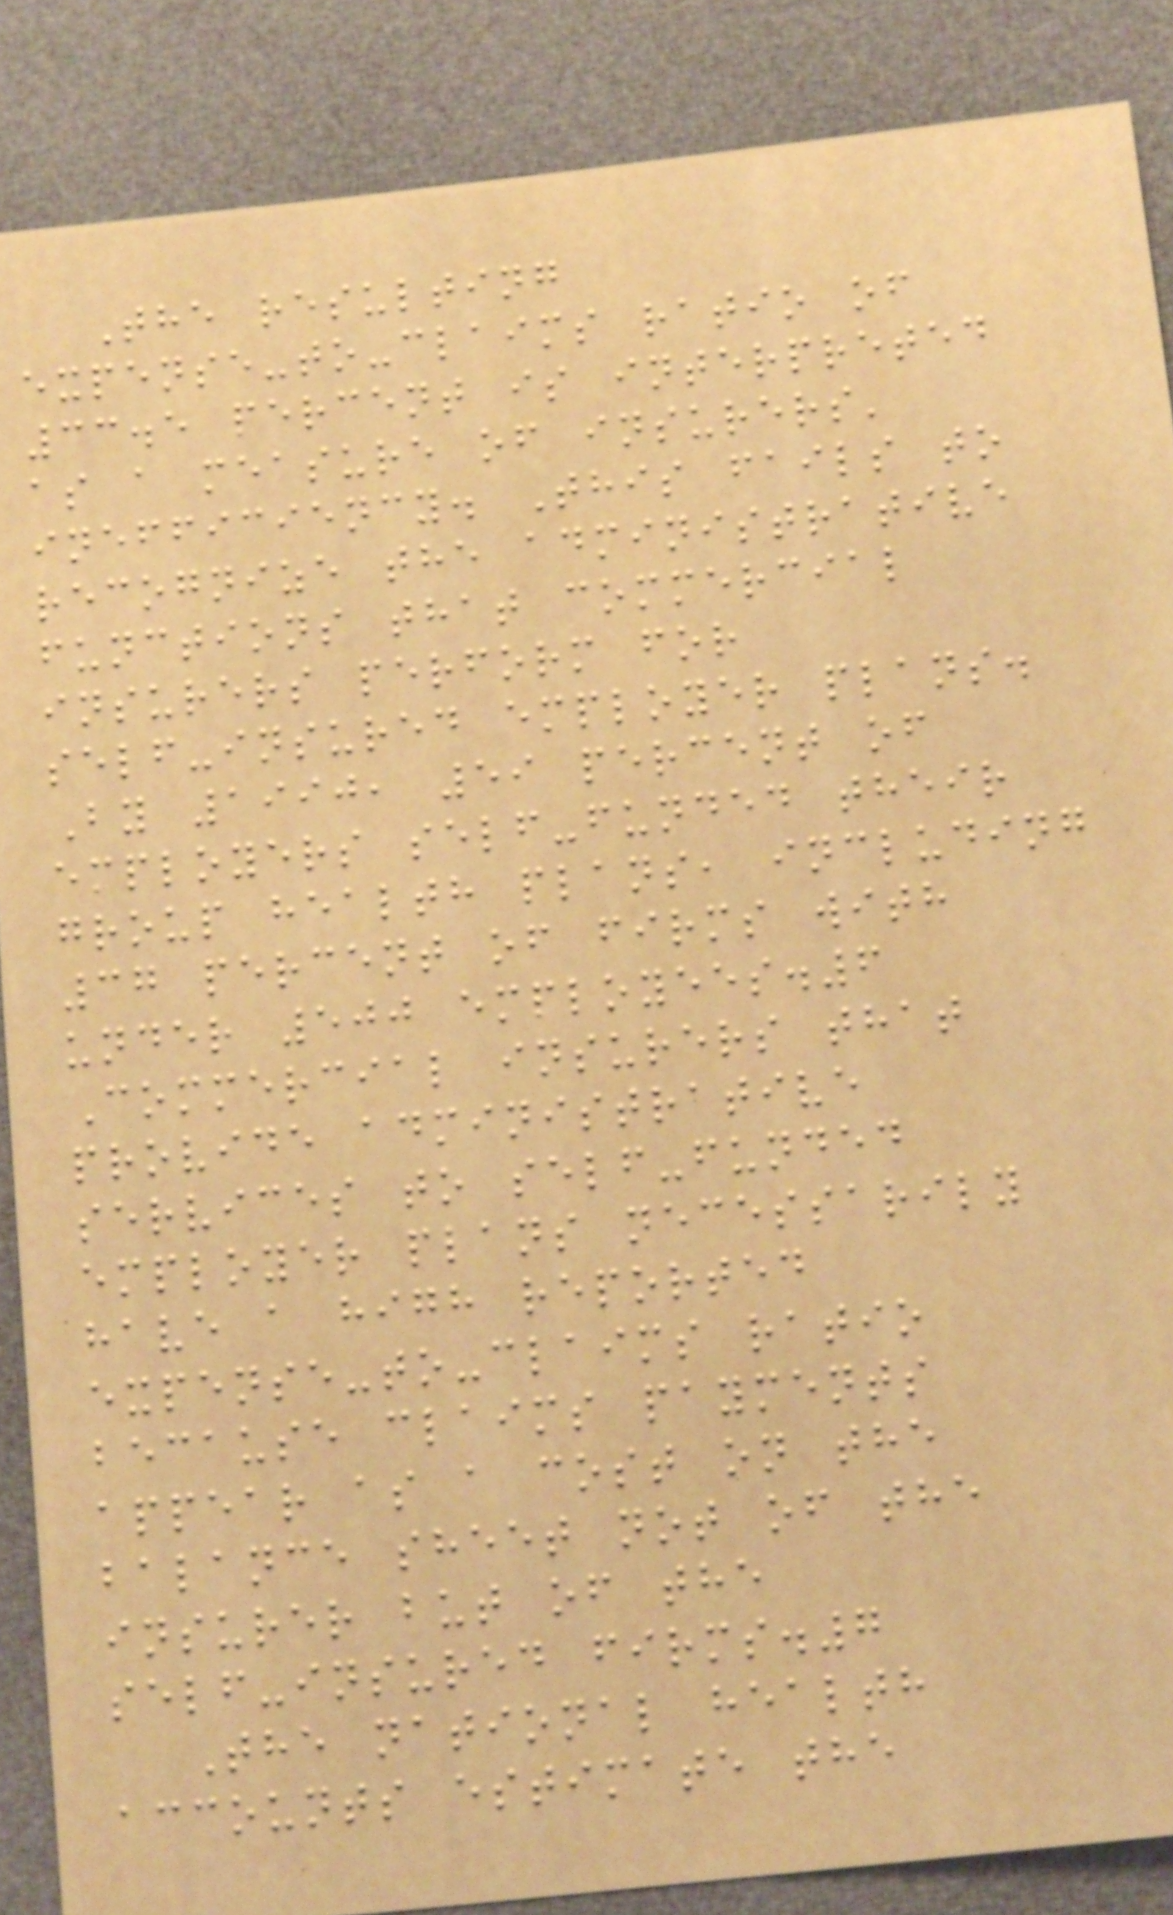The resulting
expense-to-claims ratio of
33.5 percent is interpreted
as a measure of insurers'
inefficiency. This fails to
recognize the administrative
functions that commercial
insurers perform for
self-insured employer plans.
By 1990, 59 percent of
employers self-funded their
group health plans, including
37 percent of firms with
under 500 employees.6
Commercial insurers that
provide administrative
services to self-funded
employer plans necessarily
have a high reported
expense-to-claims ratio
because claims payments
appear as a cost on the
balance sheet not of the
insurer but of the
self-insured firms.7
The national health
accounts estimate the
